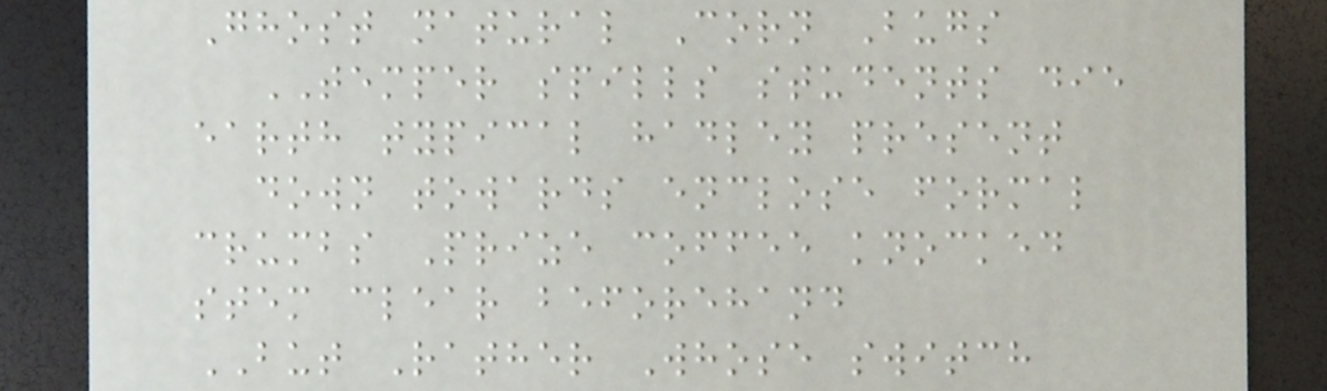Ghost natural Corn Bugs
TEMPER spills students die
earth typical hadley present
down towards enclose formal
crumbs Prize coffee knocked
stem clear beforehand
BUT Rather Whose switch
